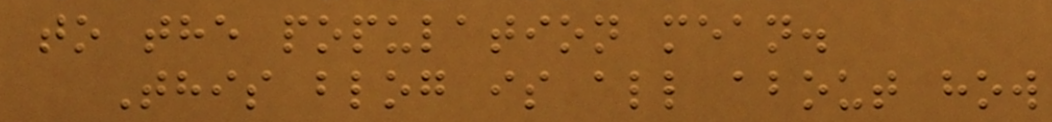to the population mean.
This blog is all about how
